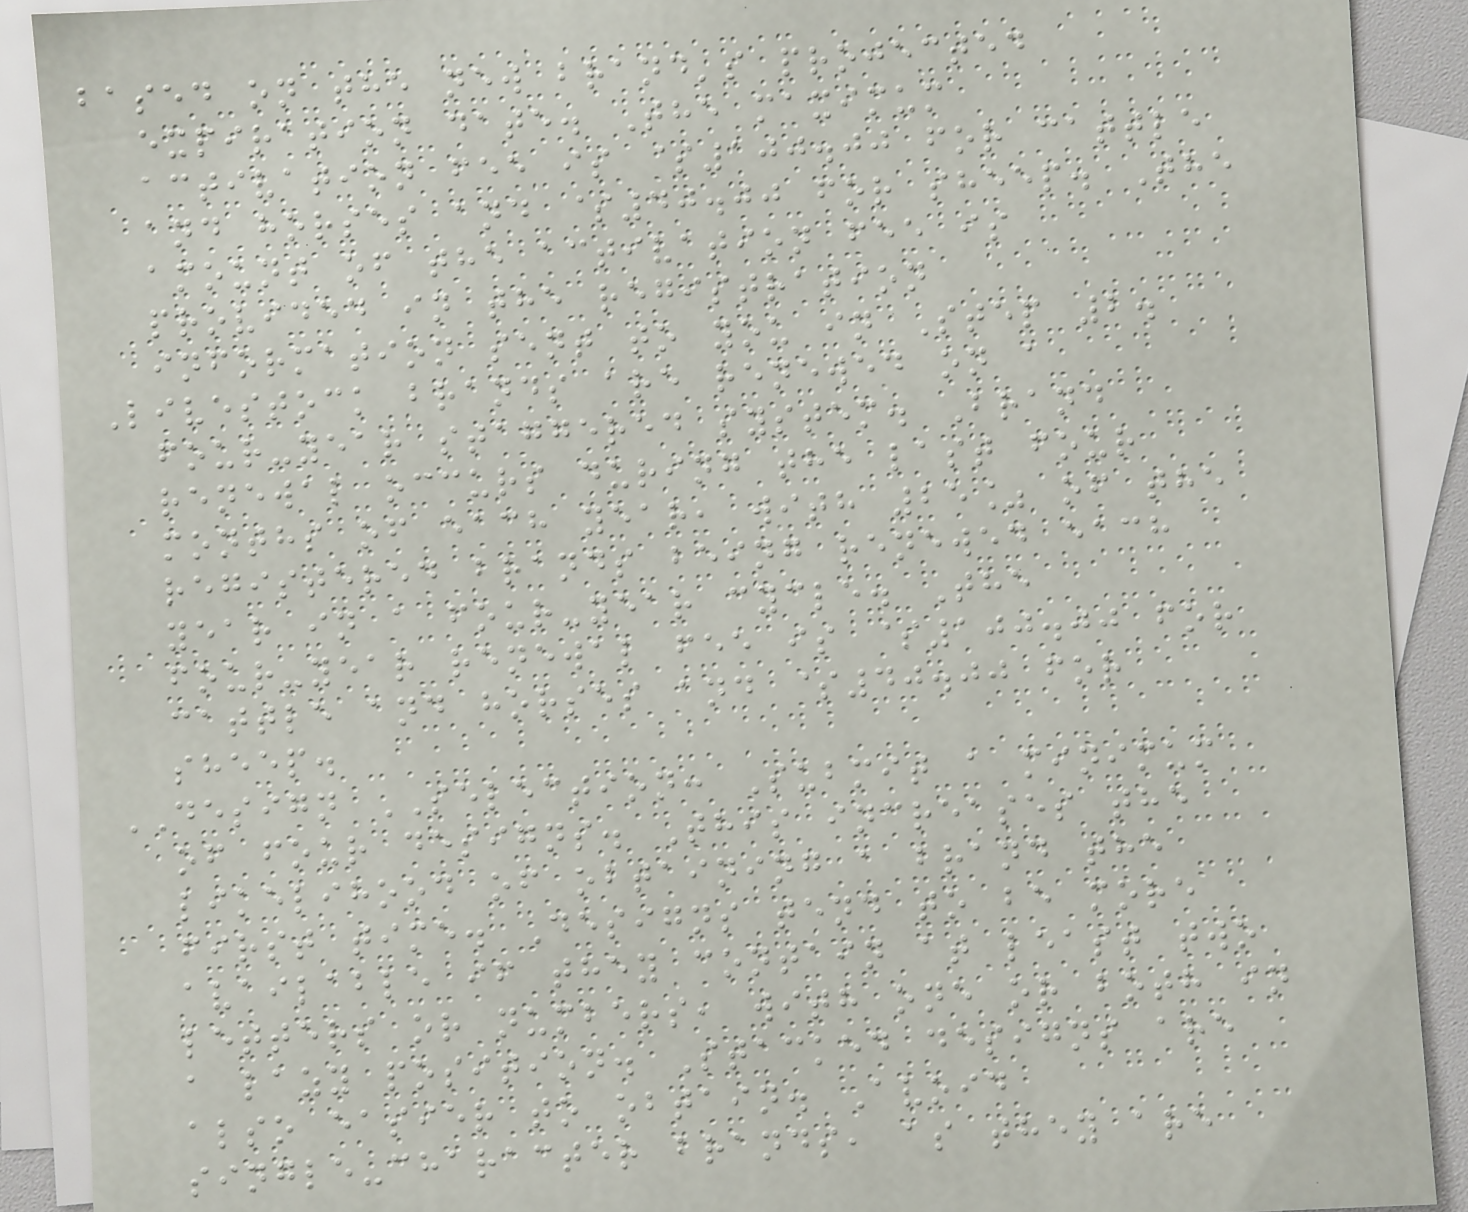based on the new brand's projected
expiration date. The maximum
activation fee is $100.00 for cattle
and horses and $40.00 for sheep. The
amount of the activation fee is
provided in the registration
information sent to you in Step 2.
Livestock brands are renewed on a
four-year staggered system. Brand
renewal occurs during the last four
months of each year, with 25% of the
registered brands being renewed each
year in a four-year cycle. The
four-year renewal fee is $100.00 for
cattle and horses and $40.00 for
sheep.
DESIGN SELECTION: Submit a minimum
of four designs. This increases the
likelihood of obtaining a brand the
first time. Designs tend to be more
available if they contain at least two
letters or numbers, with one or both in
a lazy position. Stacked designs are
also easier to obtain. Avoid
single-character brands, as they are
